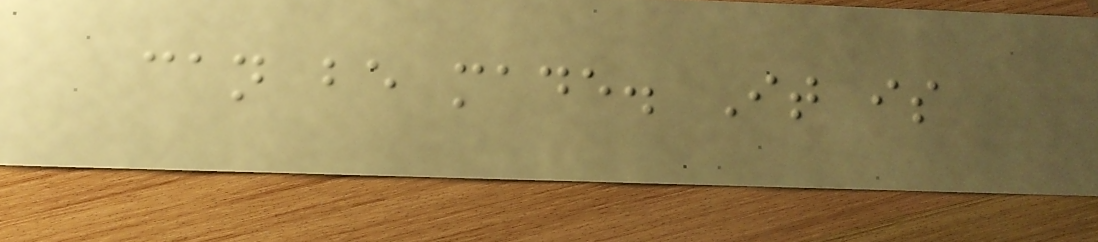can be made. It is
